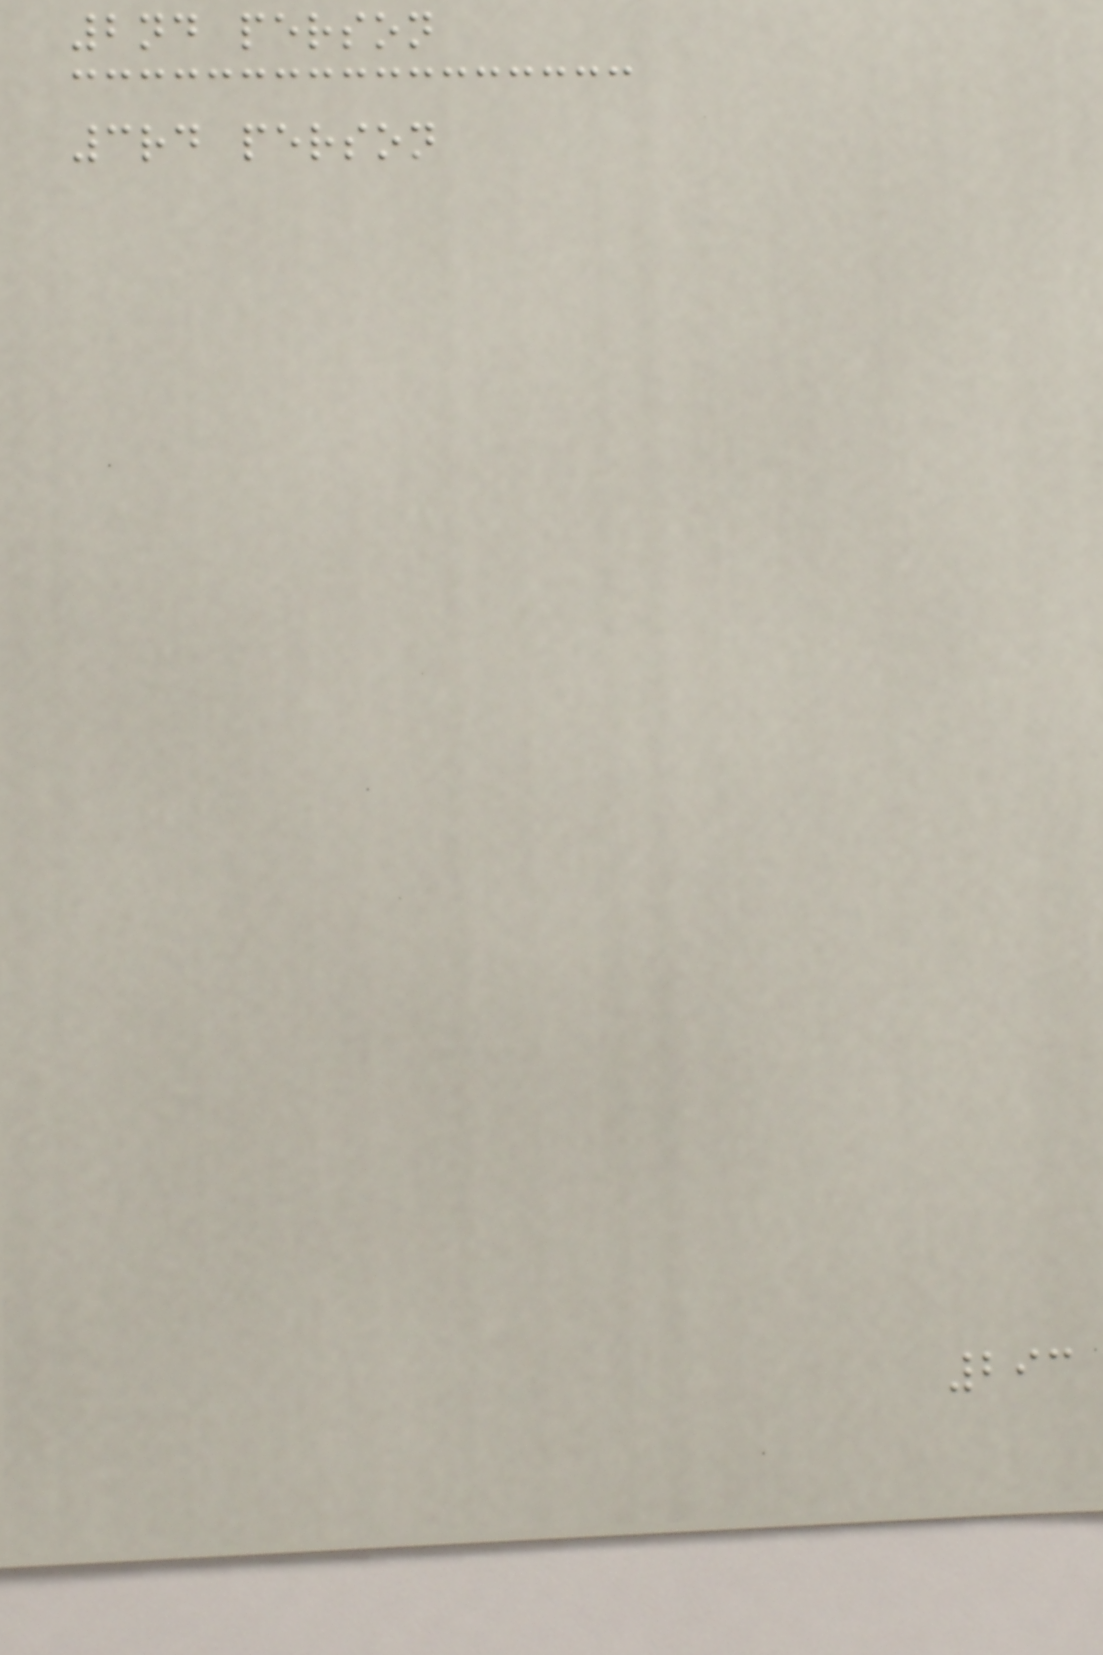2nd person
3rd person
293
